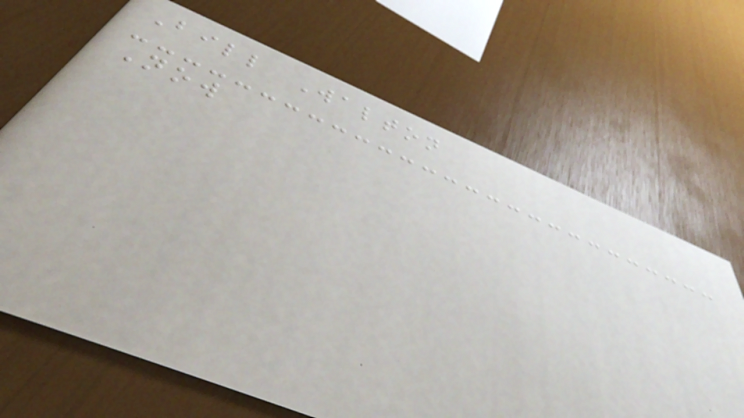Bill Walton
Now
